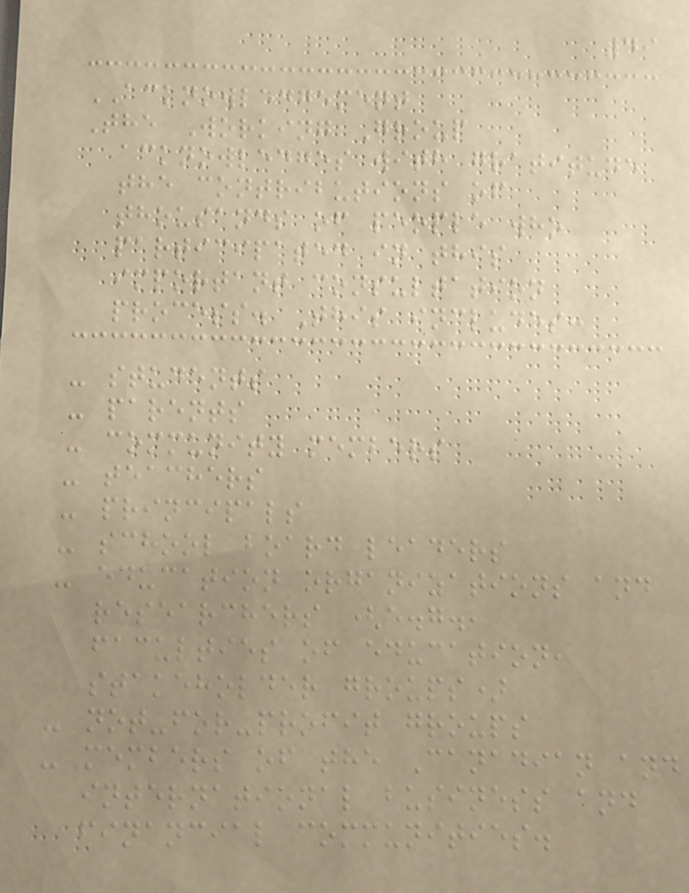49
ACKNOWLEDGEMENT
The Working Group
acknowledges with gratitude
the contributions of
thousands of people who
participated in this
important consultation
process. This includes:
- students
- parents
- community members
- teachers
- principals
- school board leaders
- education organizations and
researchers (e.g.,
faculties of education,
stakeholder groups)
- not-for-profit groups
- members of the Canadian and
international business and
financial communities.
